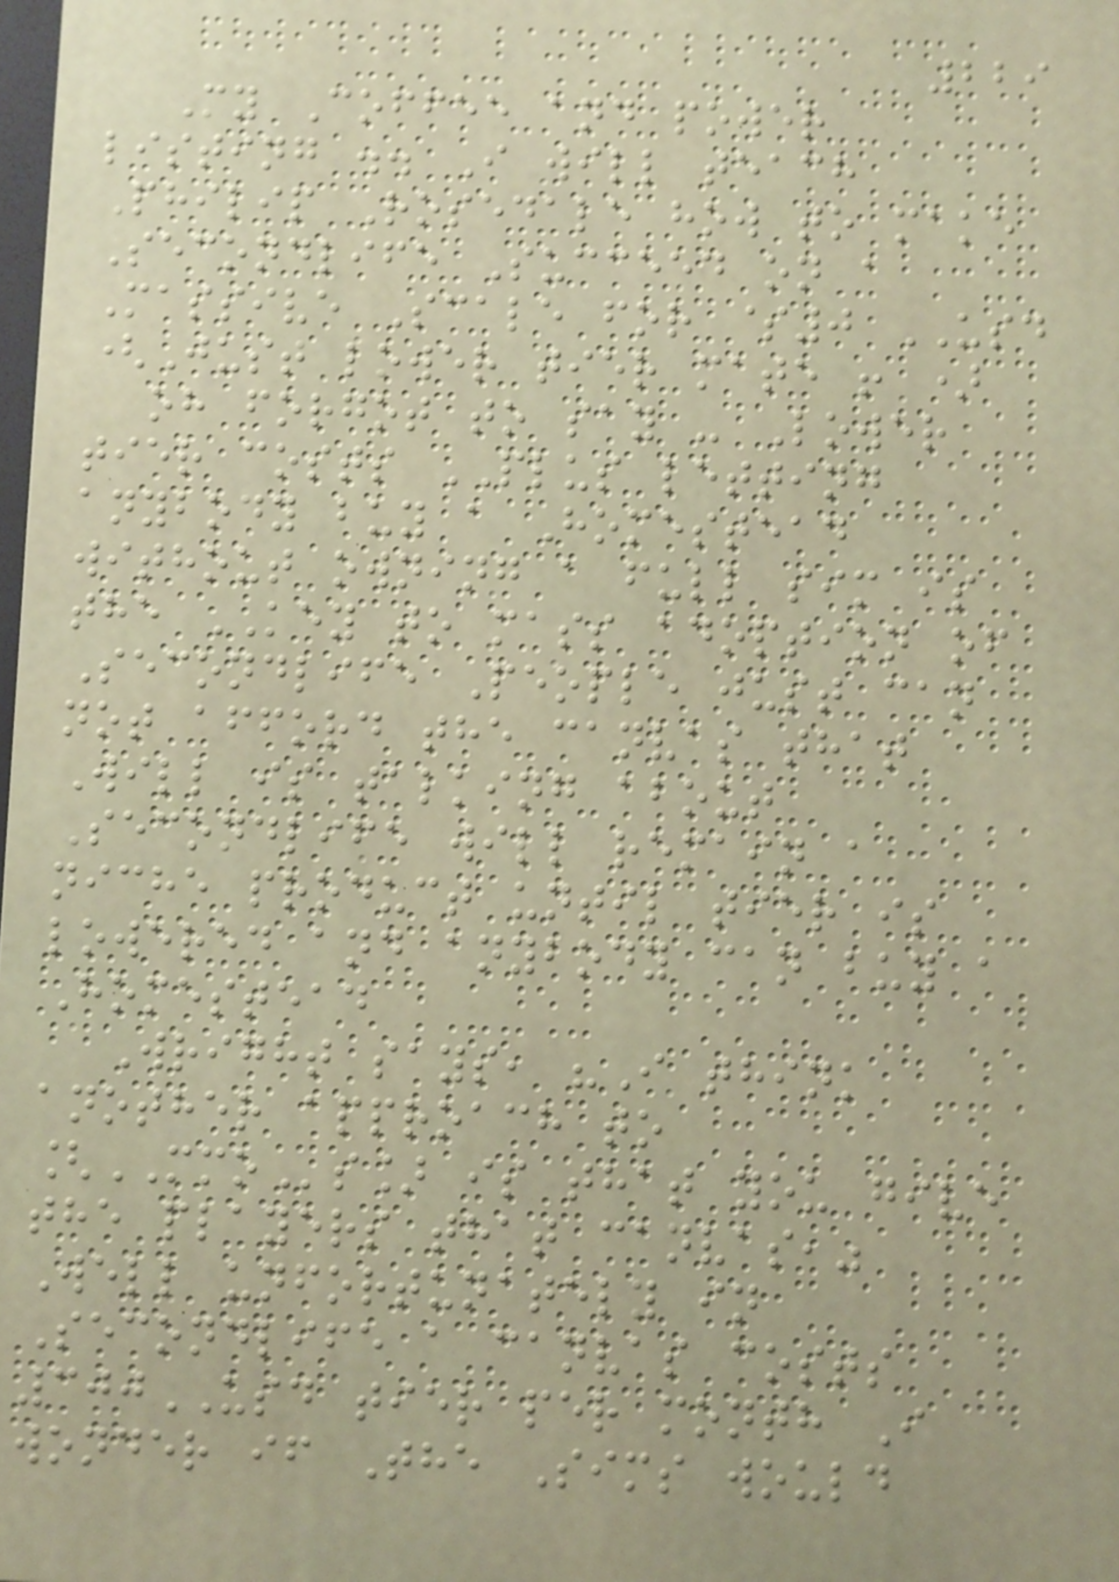229
My Coffee and power
listing .. I will teach
Philip Rosedale how to make
Secondlife Succeed on a
Massive Scale for $0 USD
(Just lower tier mate ! )
oh forgot to say - Lower
tier costs PLUS letting
anybody buy a Homestead
without owning a full sim is
the KEY to mass adoption of
Secondlife People just can
not afford the canvas that
Will is talking about
Secondlife will remain a
niche product until tier is
lowered and anybody can buy a
Homestead
Wright says, "I think
another approach to
[MMOs] is that you give
the players that canvas,"
Well unfortunately in
Secondlife a canvas costs
300USD tier per month I
wonder if The Sims would
